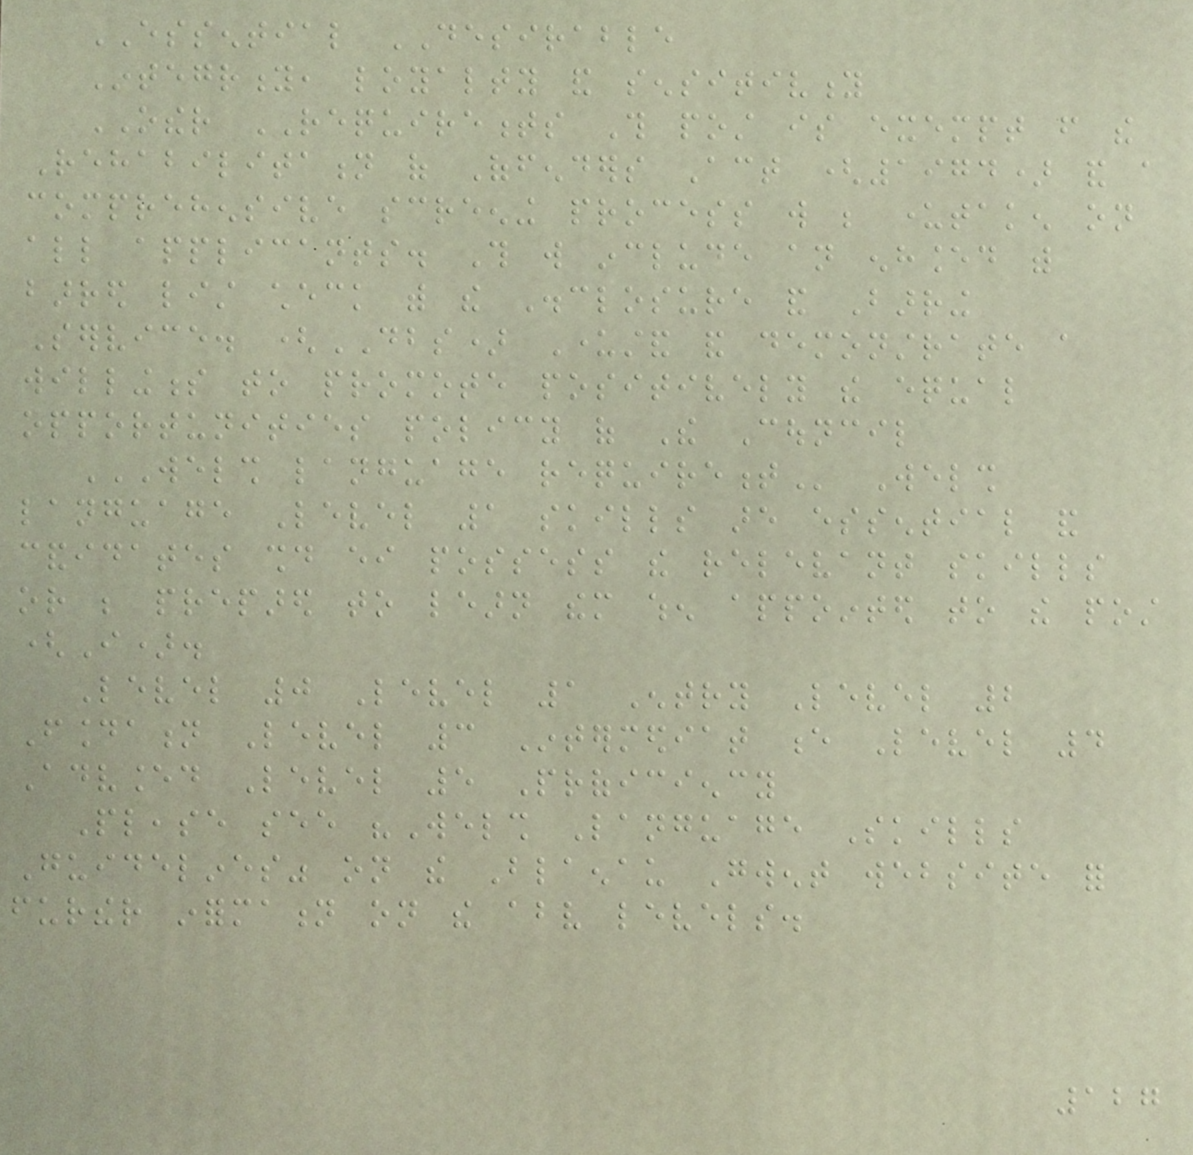ESSENTIAL DESIRABLE
Integrity, loyalty and sensitivity
OTHER REQUIREMENTS This post is exempt from the
Rehabilitation of Offenders Act (1974) and a
comprehensive screening process will be undertaken on
all applicants. This will include an enhanced with
barred list check with the Disclosure and Barring
Service. (DBS) Understand and demonstrate a
willingness to promote positively the equal
opportunities policy of The Council
WELSH LANGUAGE REQUIREMENT Welsh
language Level 1 skills are essential and
candidates should either possess the relevant skills
or be prepared to learn them when appointed to the post
(I).
Level 0 Level 1 Entry Level 2
Foundation Level 3 Intermediat e Level 4
Advanced Level 5 Proficiency
Please see "Welsh Language Skills
Guidelines" on the Blaenau Gwent website for
further information on the above levels.
127
